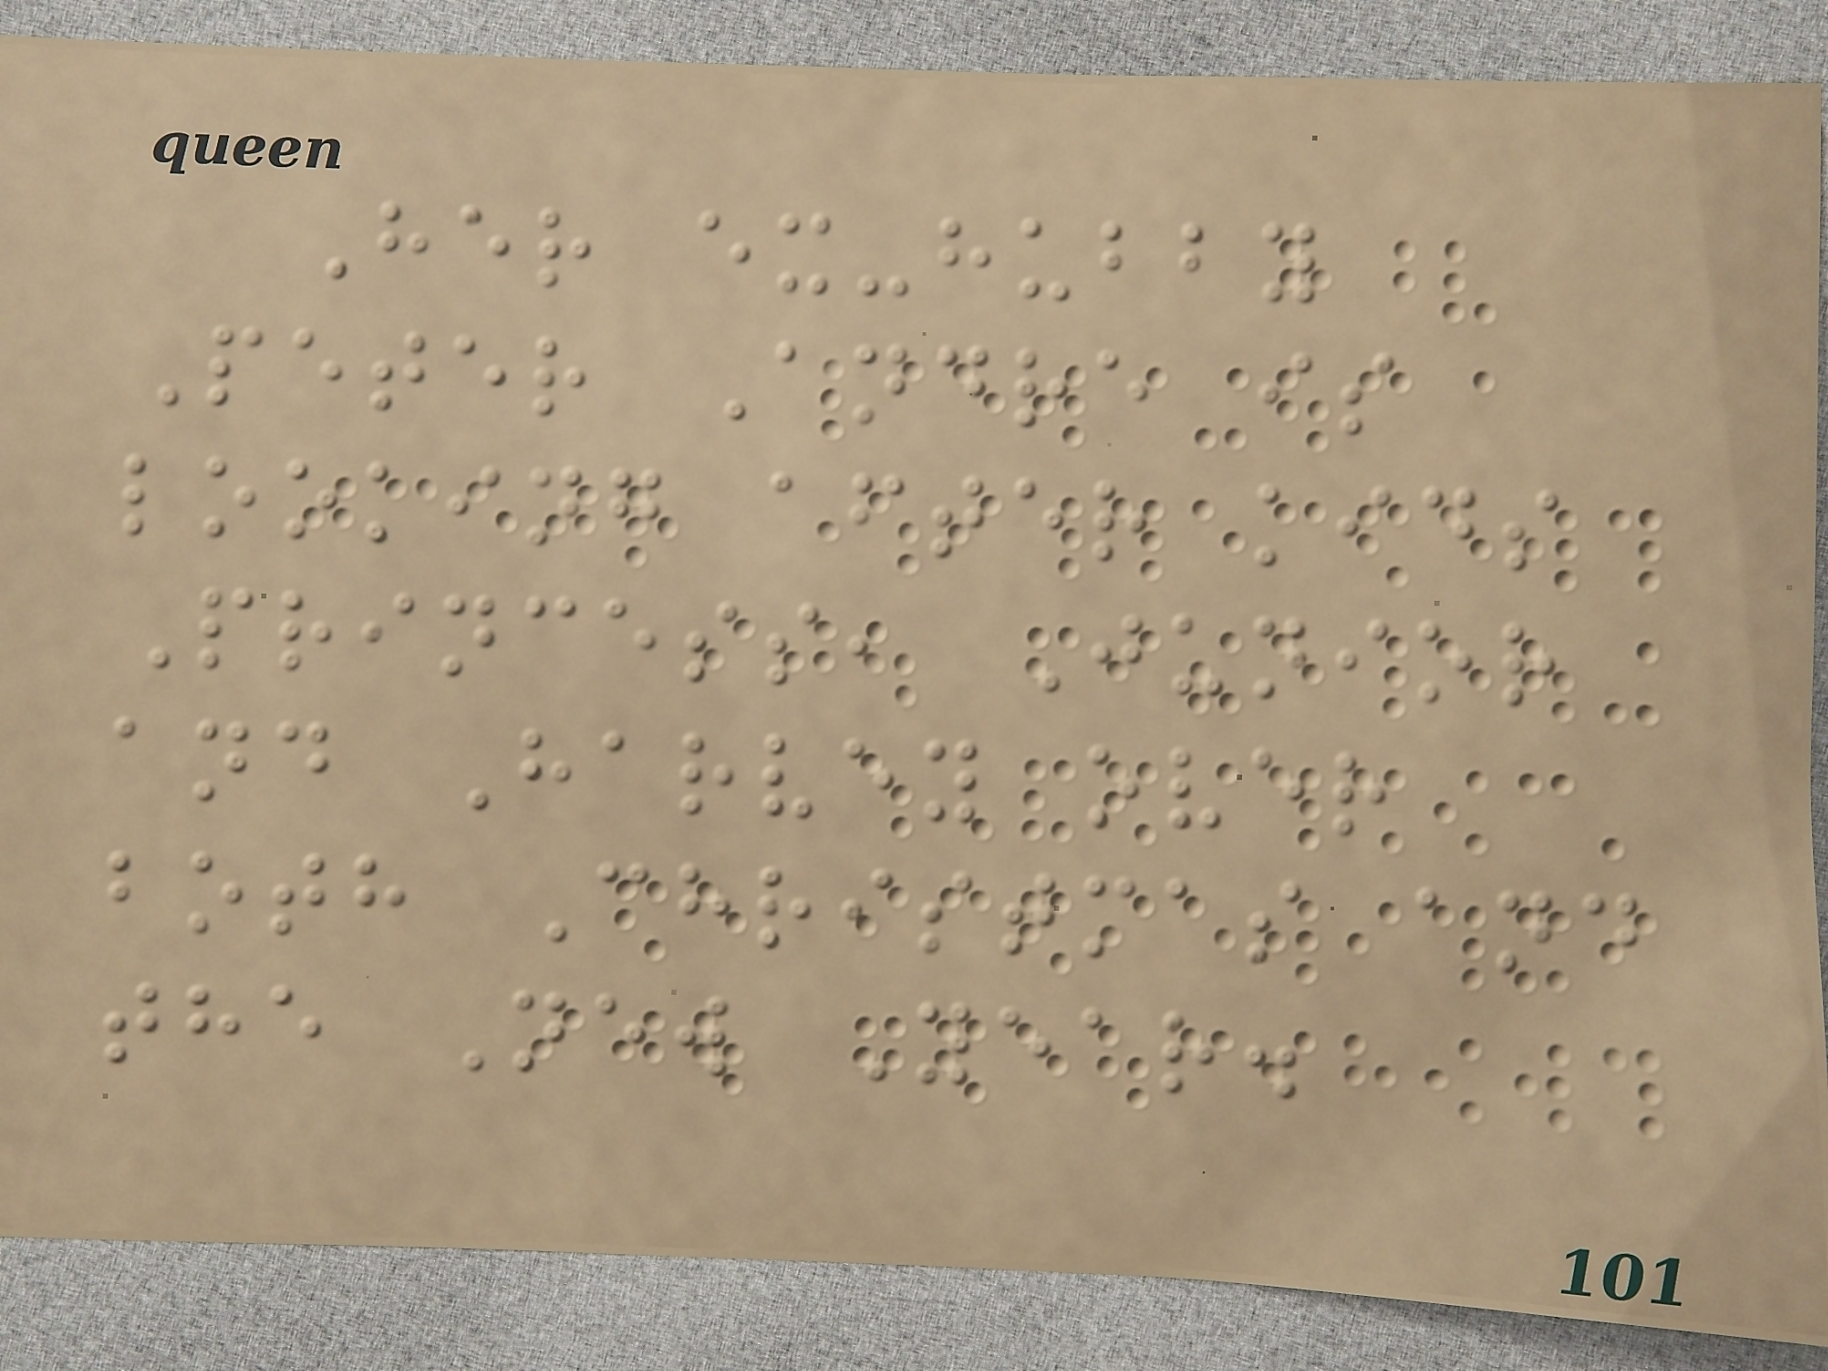Her ex-hubby
Peter Andre is
looking after kids
Princess, Junior
and Harvey over
both Christmas and
the New Year.
